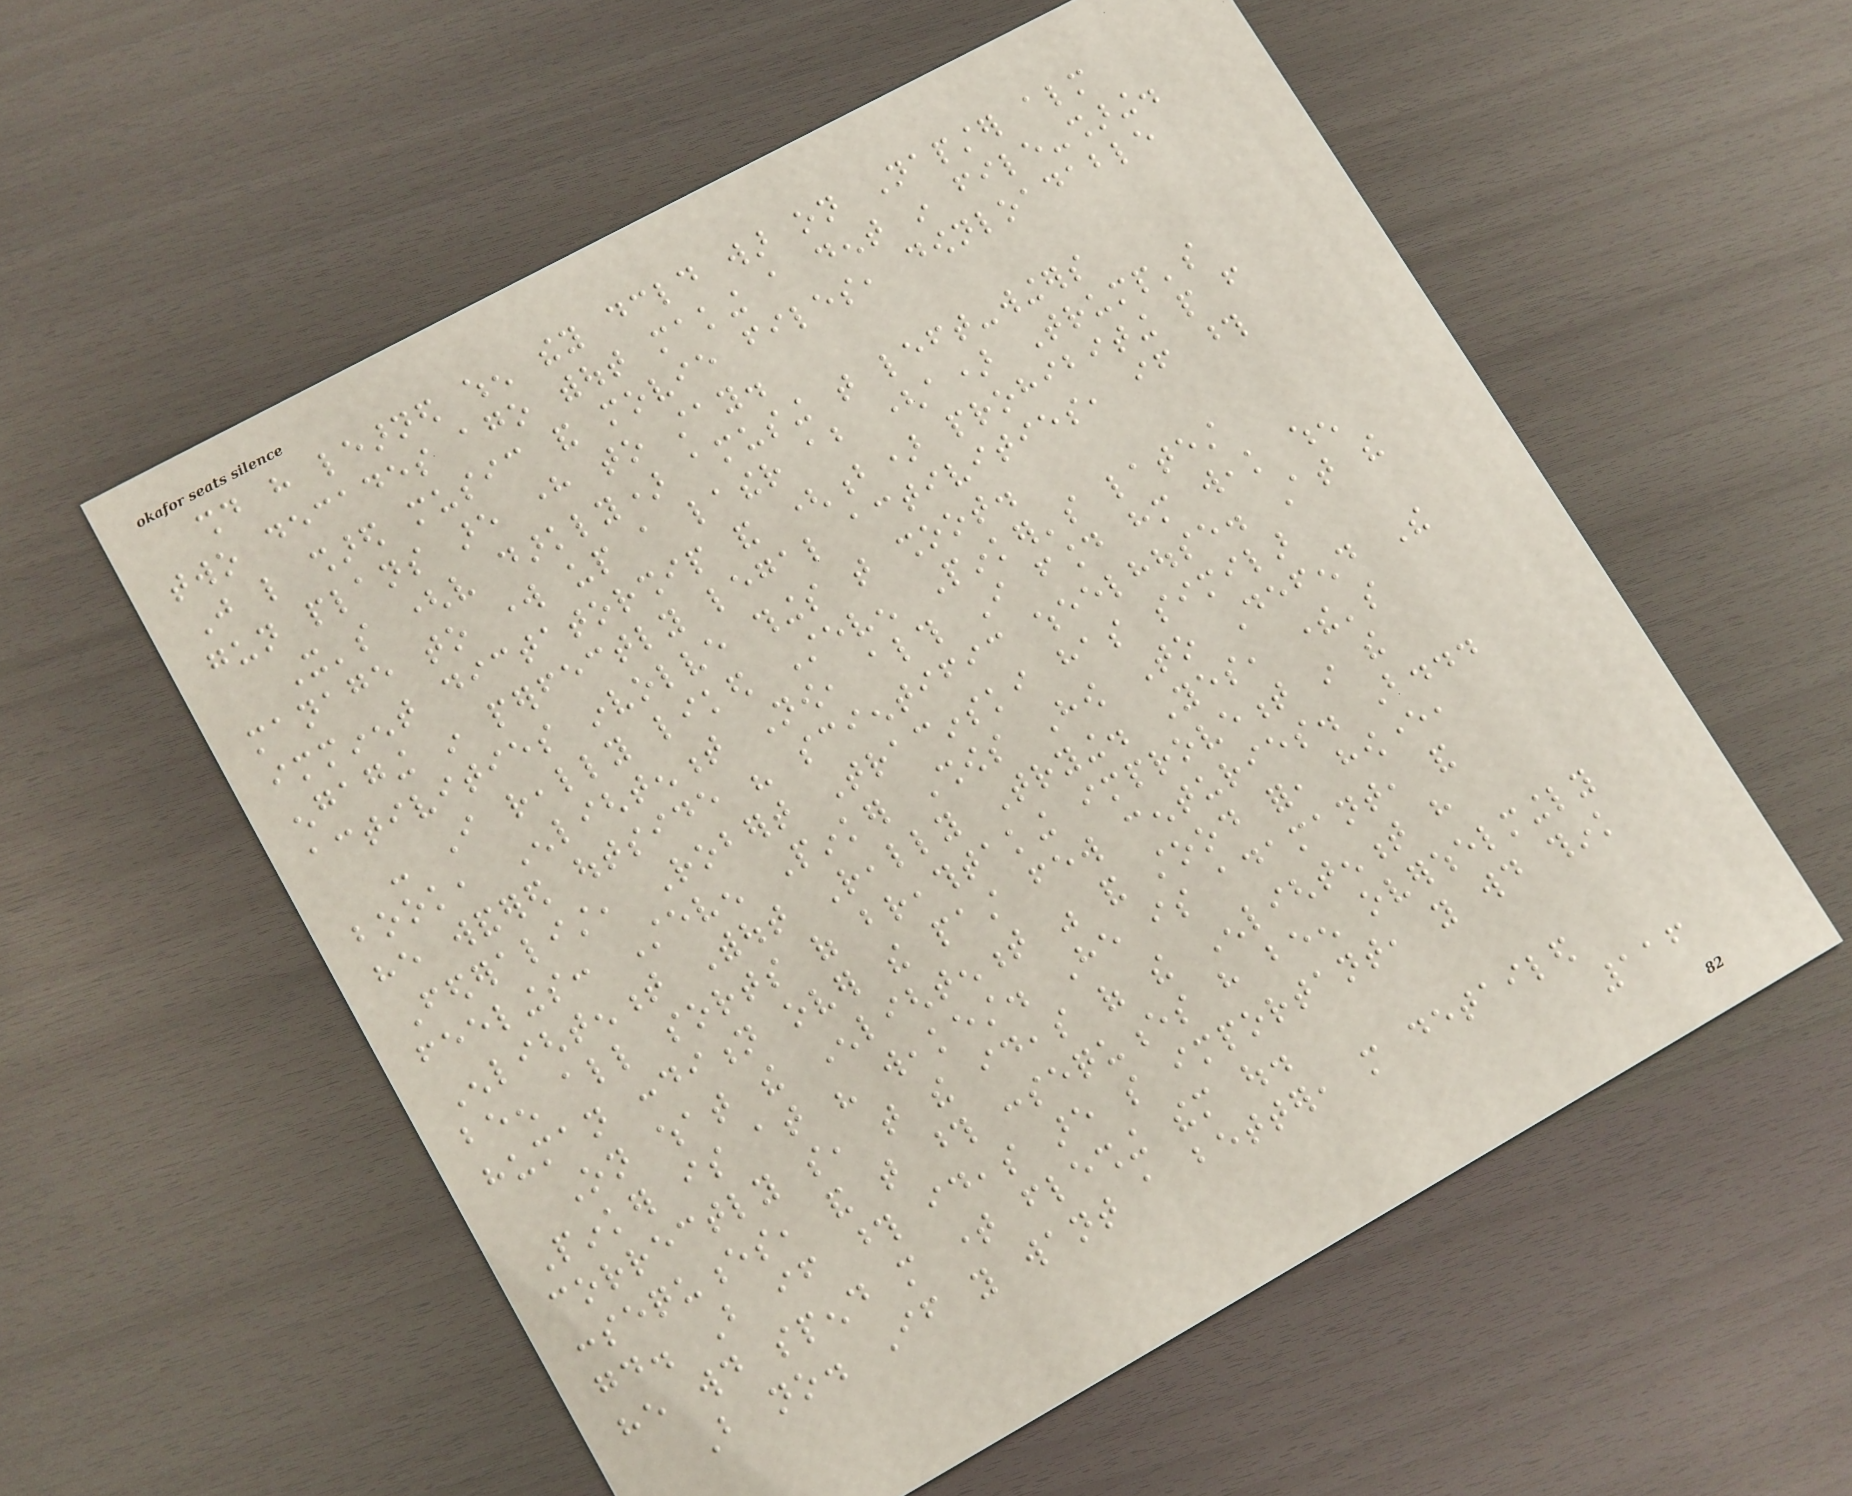should have learned when they declared war on Napster almost
two decades ago without making a dent in file-sharing.
Just like shared music and movie files, downloadable
gun plans are here to stay.
It's (very darkly) amusing that left-wingers
manage to work up a lather about (a) Trump's
imminent dictatorship and (b) prohibiting people from
engaging in perfectly legal activities, if those
activities involve things that shoot.
- I really liked Steven Pinker's latest
book, Enlightenment Now, although I found him weak when
he wandered outside his scientific wheelhouse. At the
Federalist, Robert Tracinski has similar
feelings: Steven Pinker Shows How To Defend The
Enlightenment Without Really Trying. Yes, there's
been all sorts of breathtaking improvement in the
human condition over the past few centuries. But...
On what the Enlightenment was and stood for, however,
Pinker is at his weakest. He is adamant, and
correctly so, that the ideas of the Enlightenment have
consequences, and that those consequences have been overwhelmingly
good. But if those ideas are so important, you would think
he would spend more time fleshing them out.
But no. If you want a better, more detailed
116
